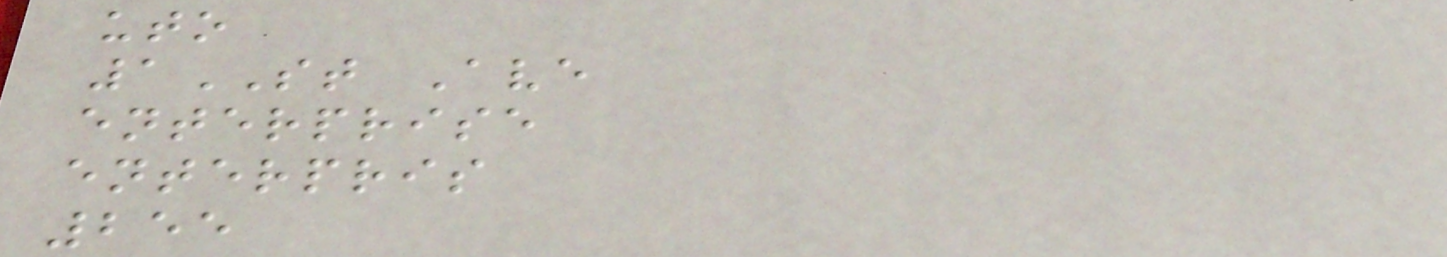uto
1ST Ave
enterprise
enterpris
255
